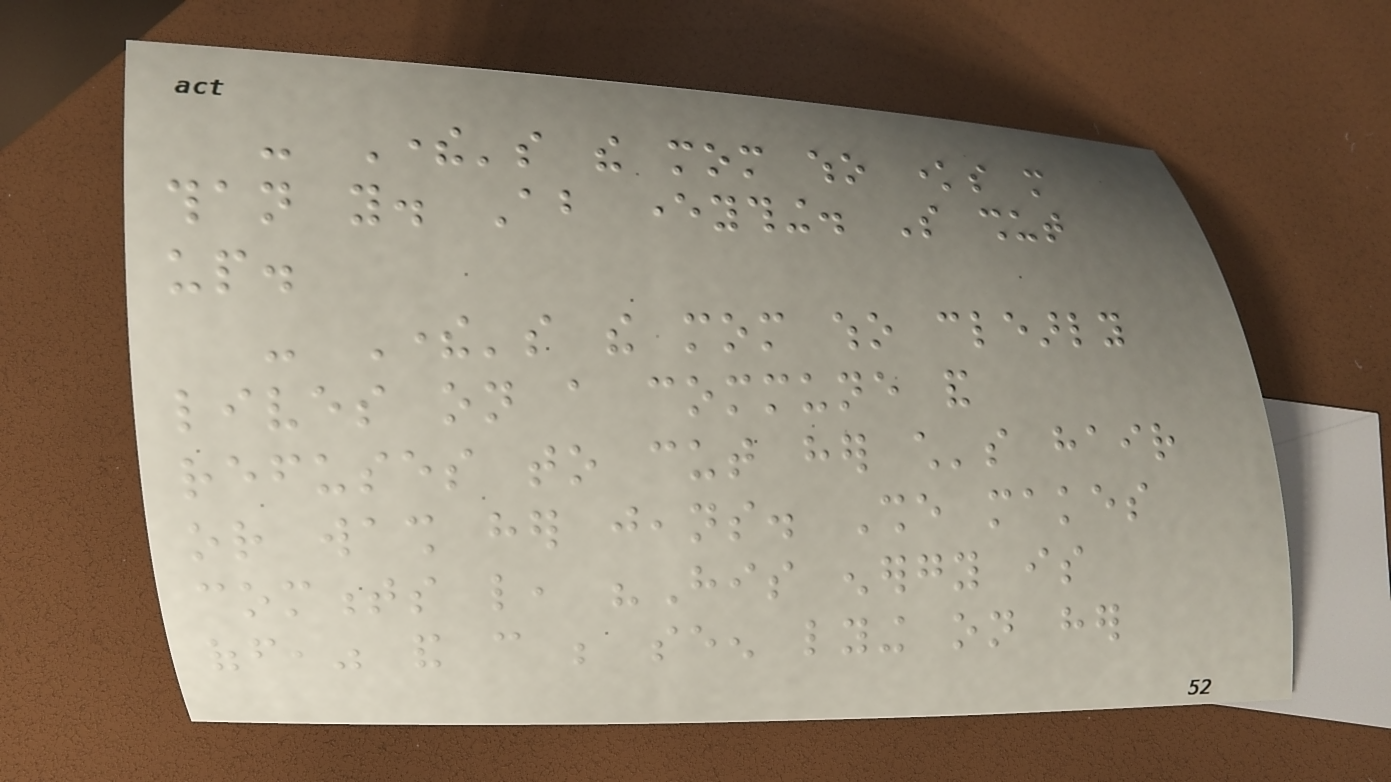- There's the mom who knows more
than you. About everything. So shut
up.
- There's the mom who clearly
lives on a commune and
refuses to cut her child's hair
or wash her jeans. She makes
comments like, "His energy is
off," and can be seen lying on her
